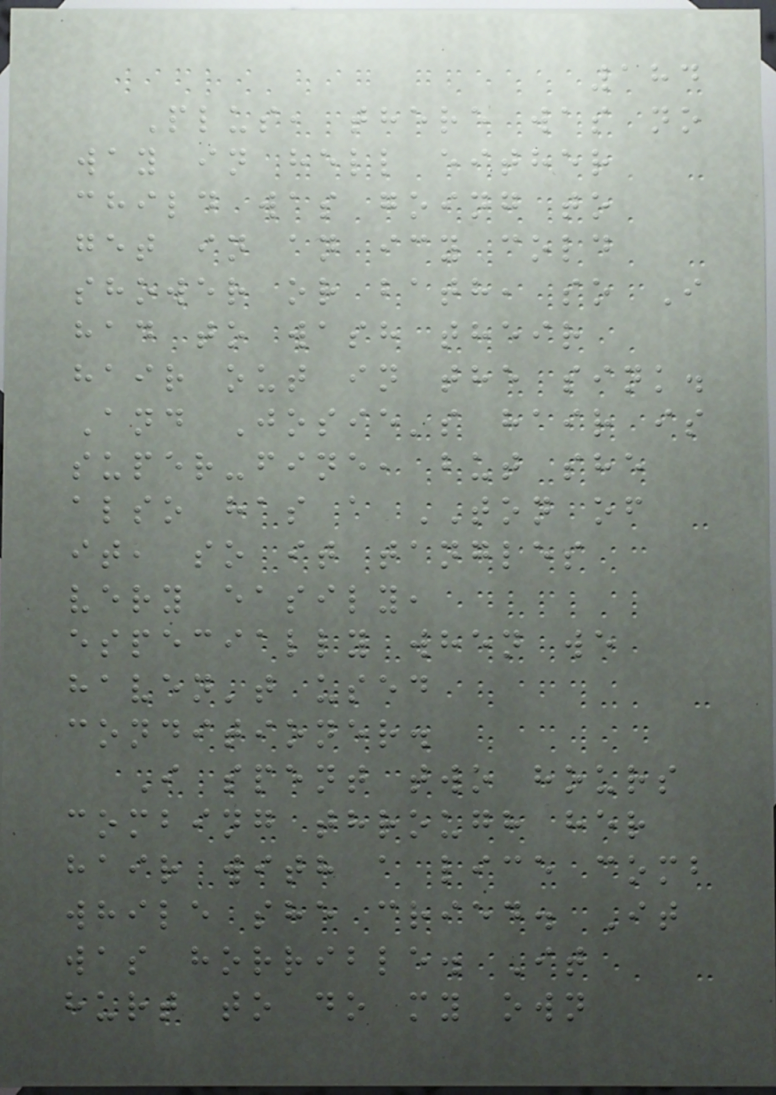184
Plus, there was no
way in hell either
child was going to
get in an icy cold
shower or bath, so I
had to wash their
hair out in the sink.
And Josie's hair is
super-fine, but she
also has a TON of
it, so it tangles
very easily,
especially when we
haven't used
conditioner.
I spent two hours
combing through her
hair with a lice comb
while she cried. It
was horrible. It
hurt to do my own
